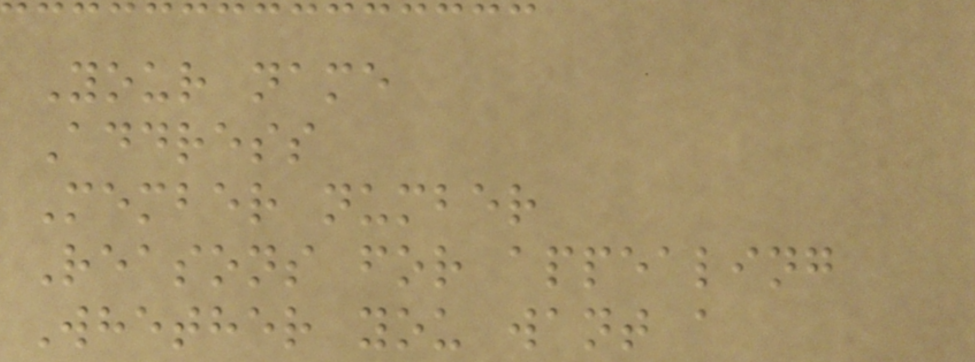Your name
Address
Member number
Reasons for appealing
Whether you want a
